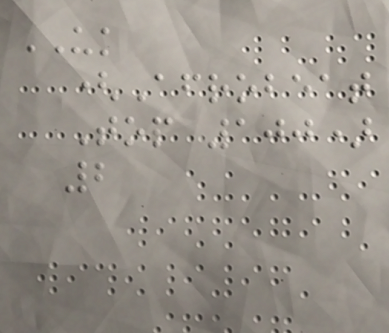UK
(Afrobeat
Top 100)
2
